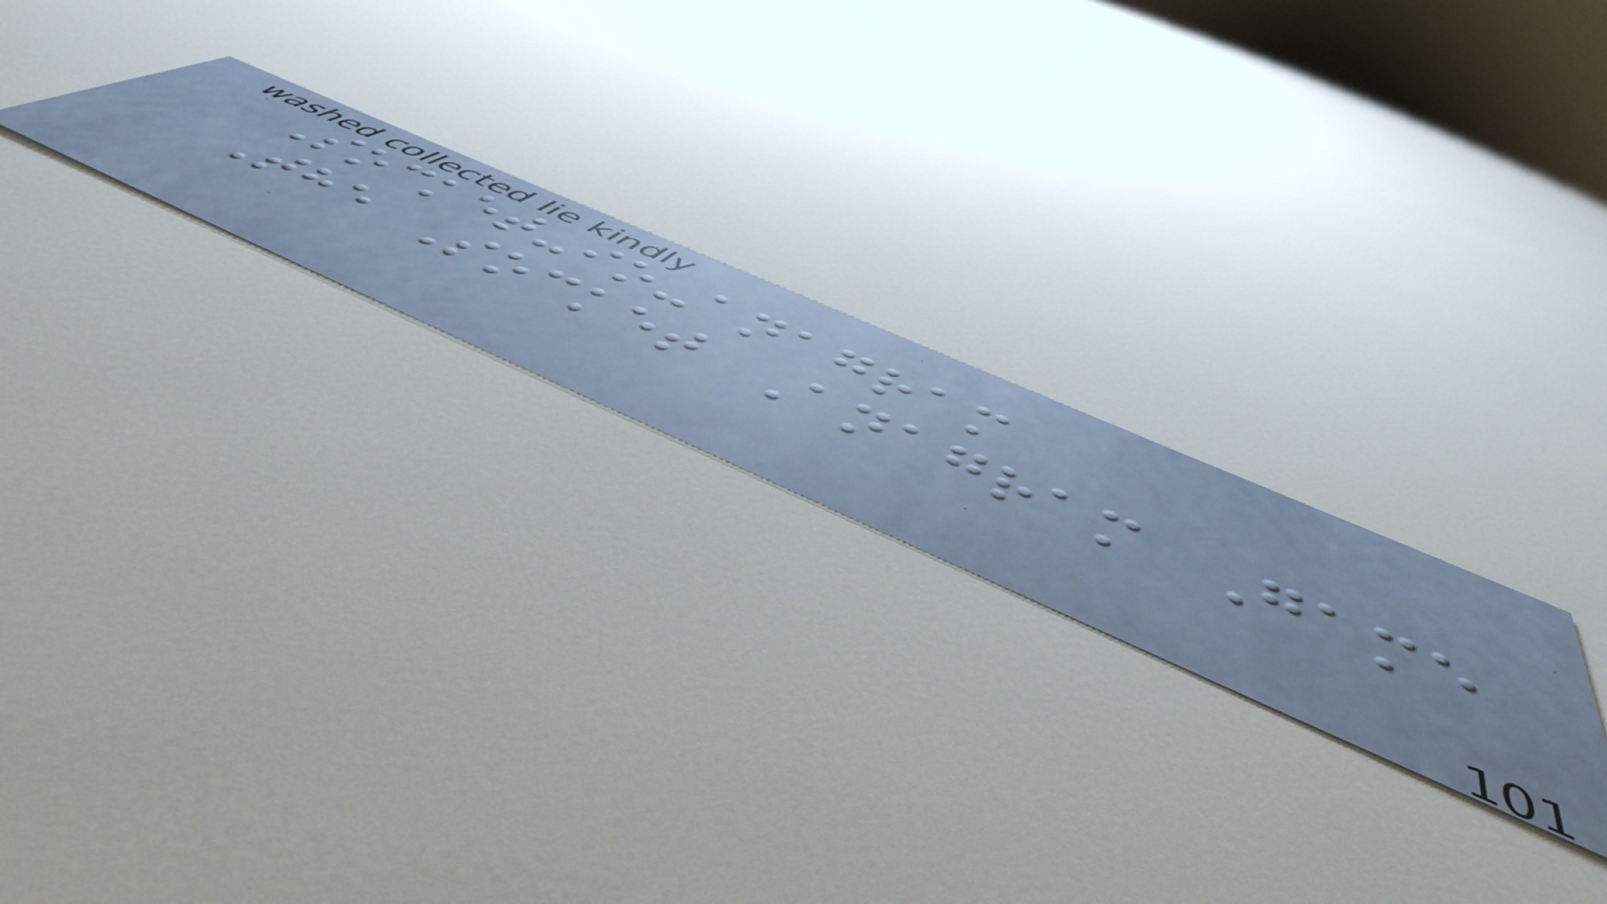Socket-io-anagram
The Socket Anagram Game
